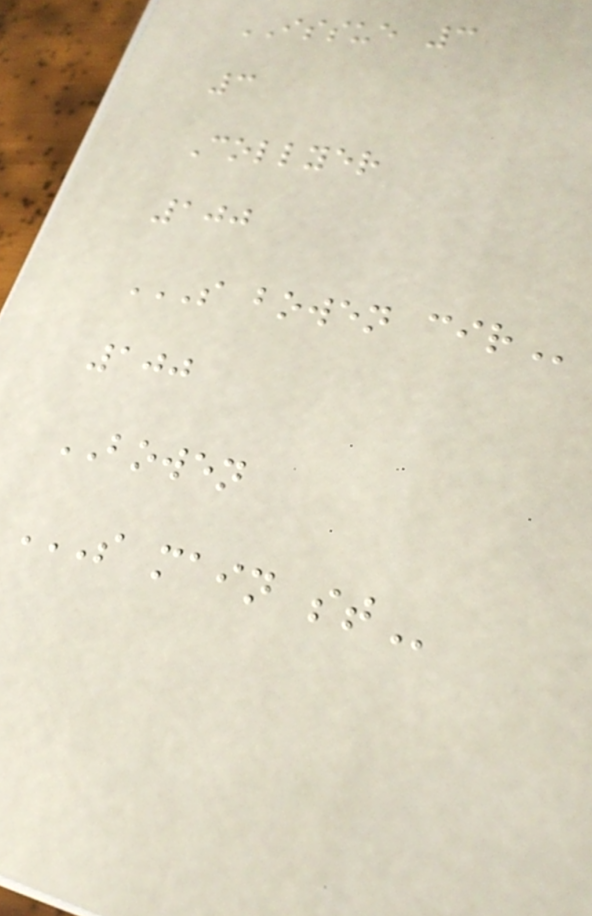ISSUE 3
3
Collyer
100
S BOWEN CIR
100
BOWEN
S MAIN ST
